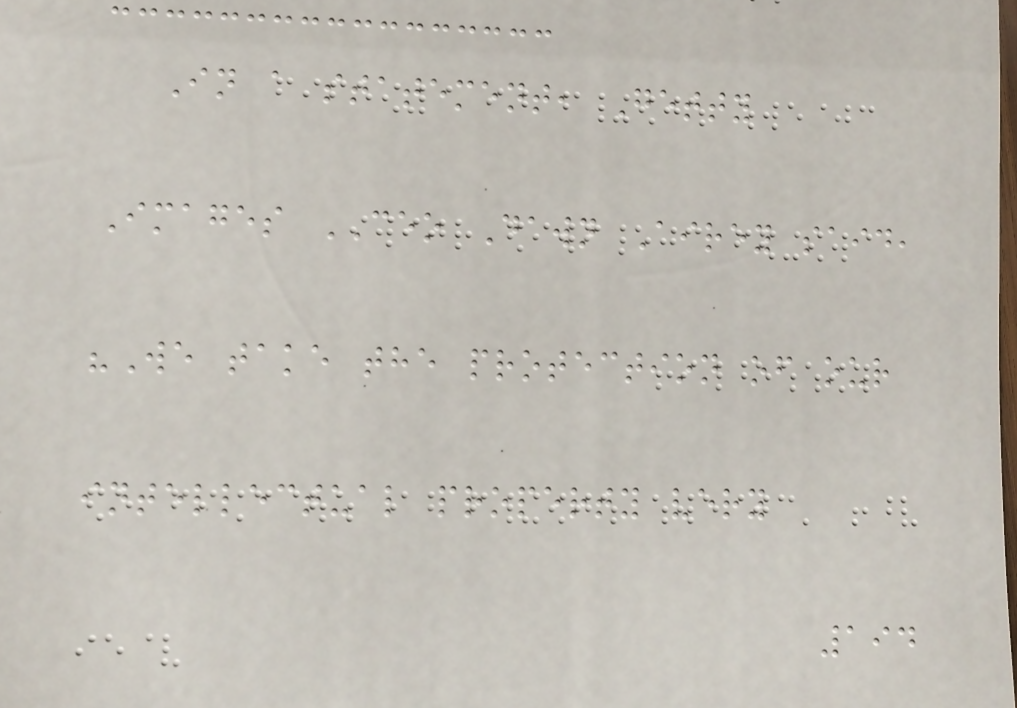In a statement, Getty
Images CEO Dawn Airey said,
"We take the protection of our
intellectual property very
194
